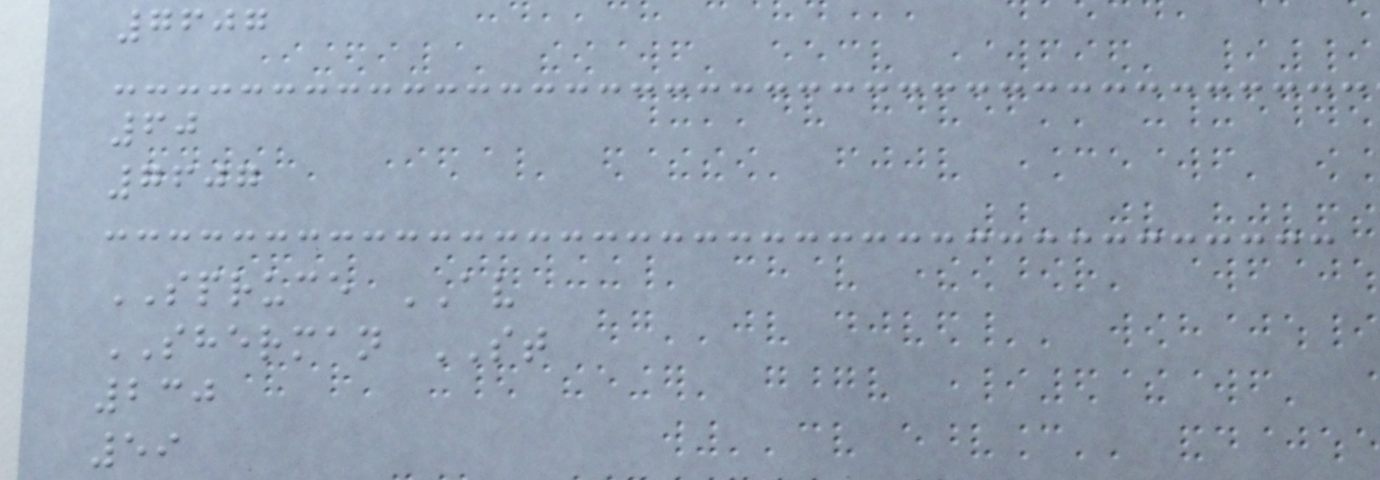7607
60
7607
SPRUCE AV
SHERMAN ST
230
59
